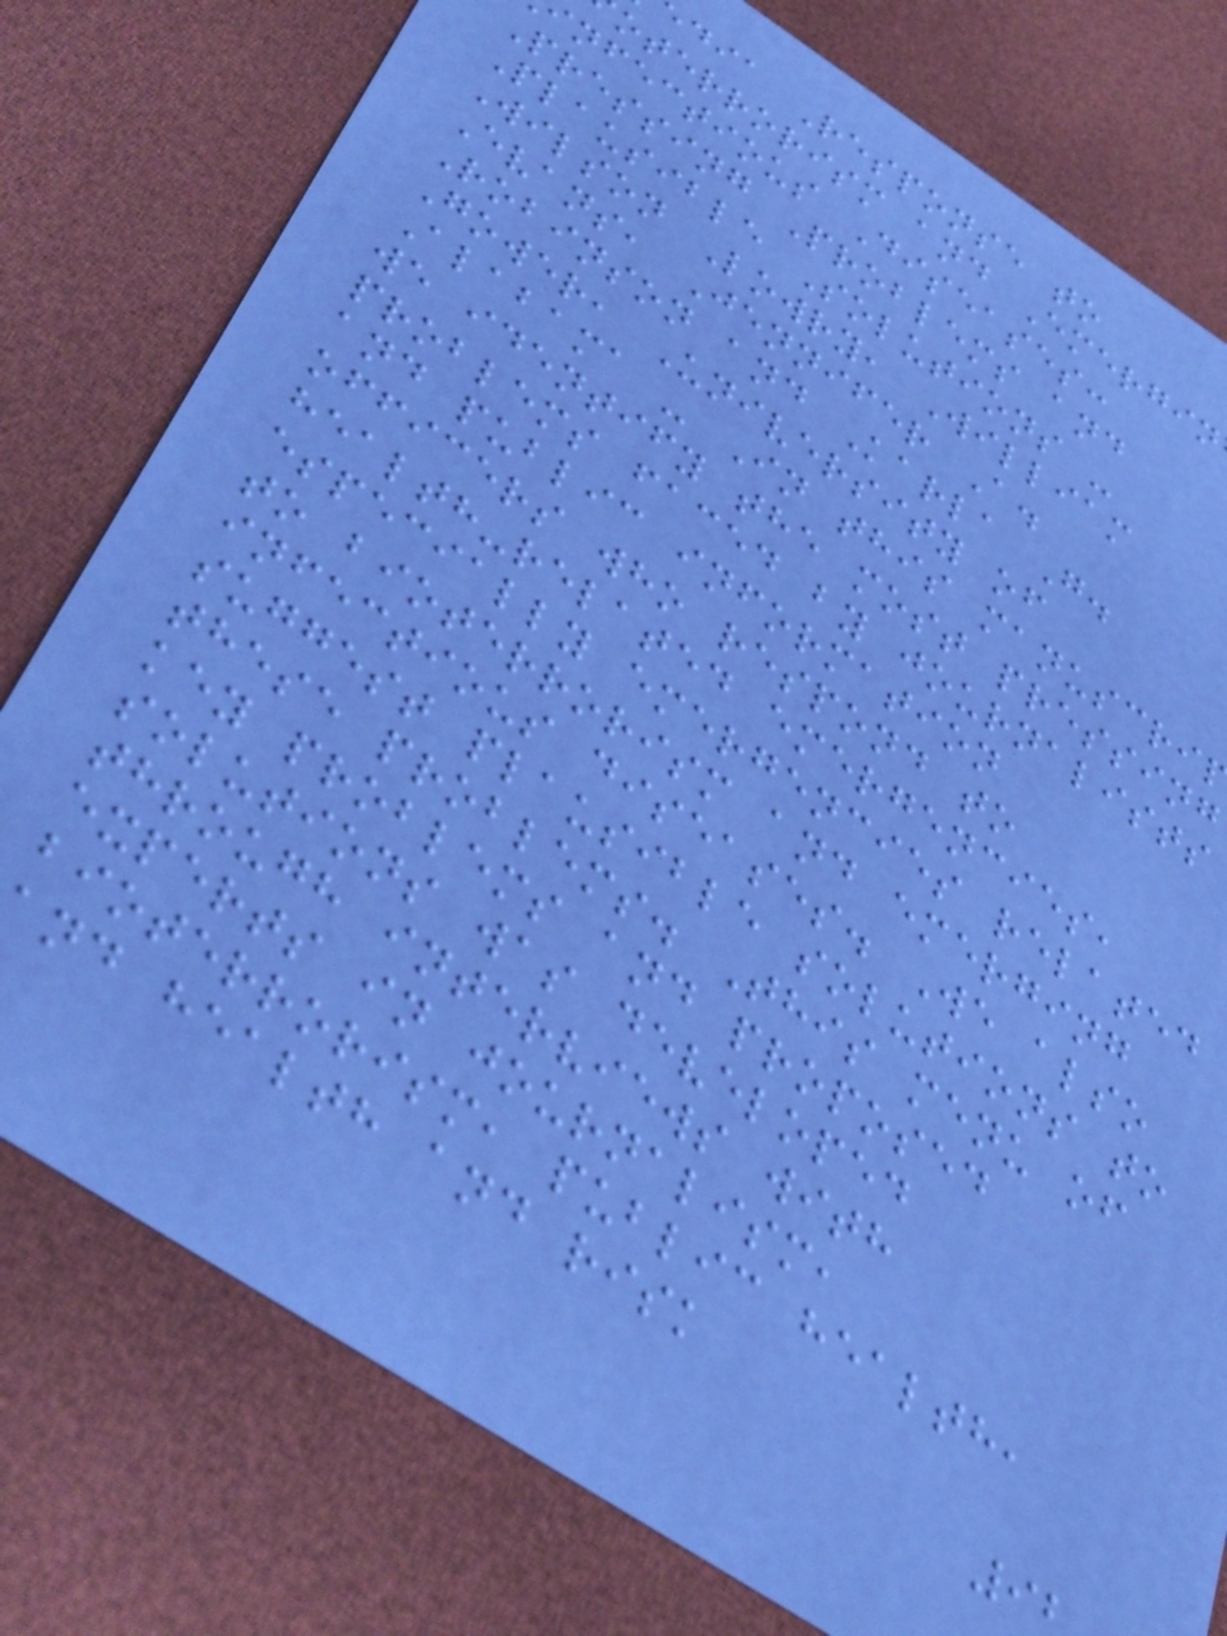dia Response to
oterrorism and Emergin
nfectious Diseases:
Pressing Problems and
Plausible Solutions -
Wilson Lowry, William
Evans, Jennifer A.
Robinson and Karla G.
Gower, University of
Alabama - In this manuscri
we identify the most pressing
problems faced by journalists
and public information
officers who respond to
health-related emergencies,
especially emergencies related
to bioterrorism and emerging
infectious diseases. We also
suggest plausible solutions to
these problems. This menu of
key problems and proposed
solutions was developed
through interviews with
experts in journalism,
bioterrorism, public health,
and health and risk
